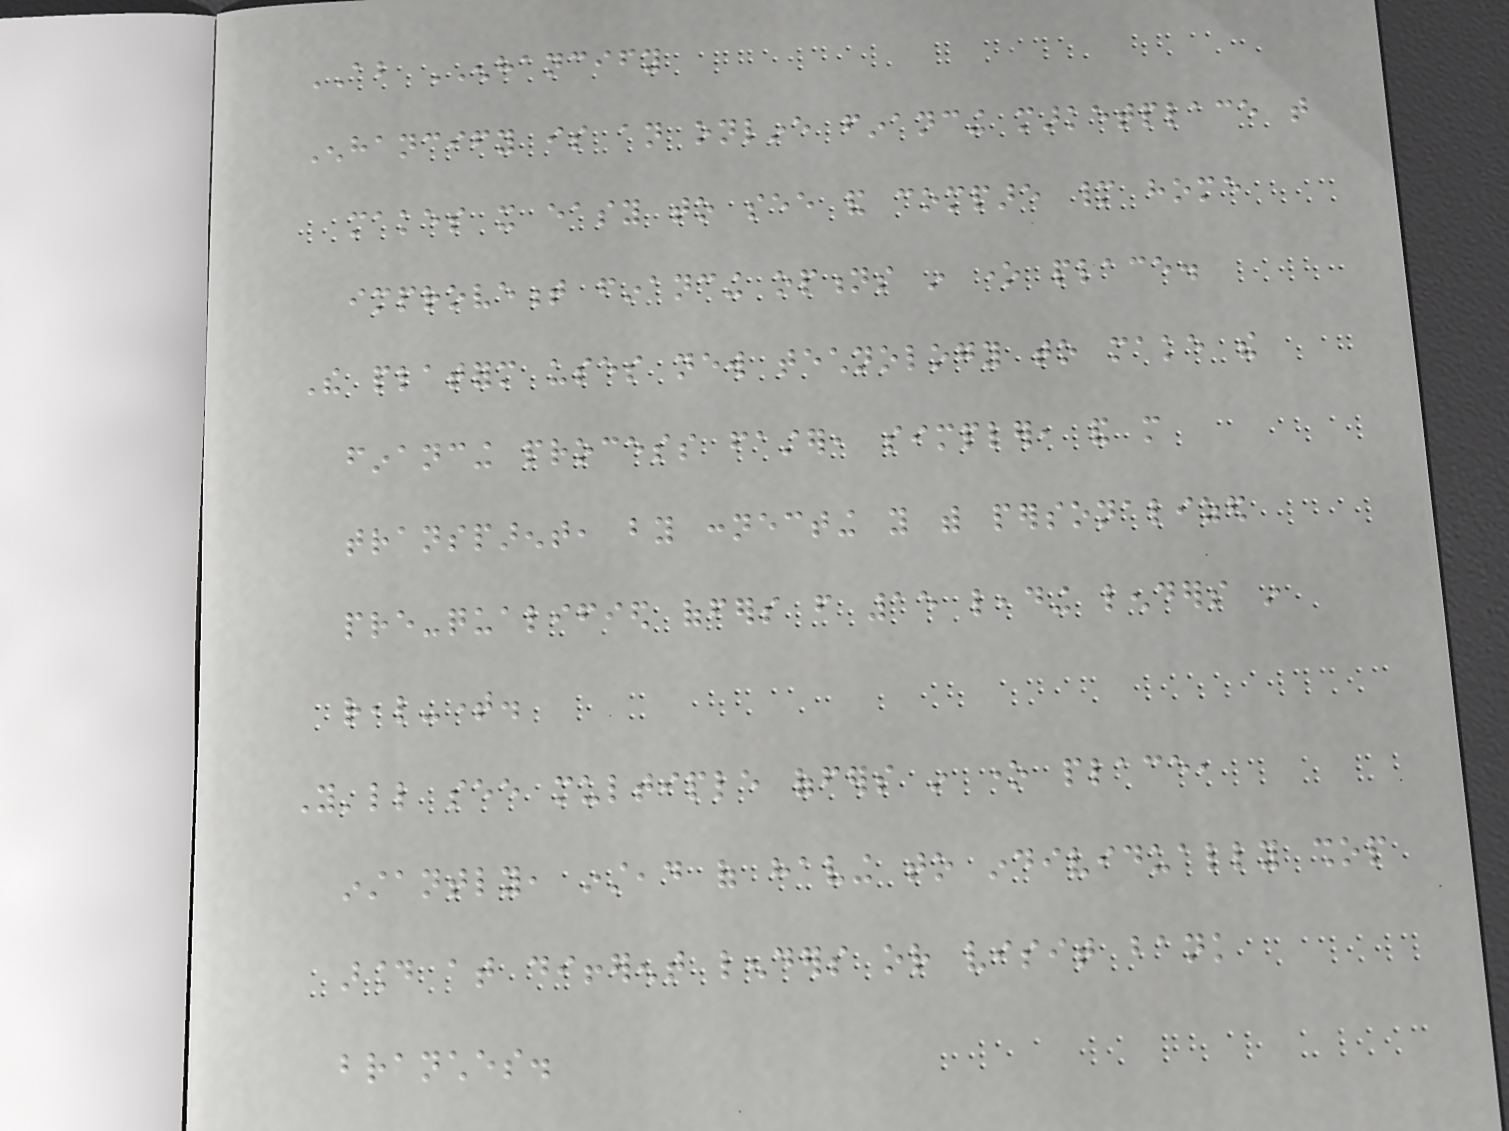ABOUT ENHANCIFY
Enhancify is an online financing marketplace that
makes it easy to see and compare many home
improvement financing options in one place.
The platform uses new technology to make the
financing process faster, simpler, and more
transparent, by connecting you with personalized
pre-qualified offers from 15 leading lenders in
real-time.
You'll see multiple offers in one place,
instantly, instead of having to individually shop
around at different lenders or visit bank
branches.
